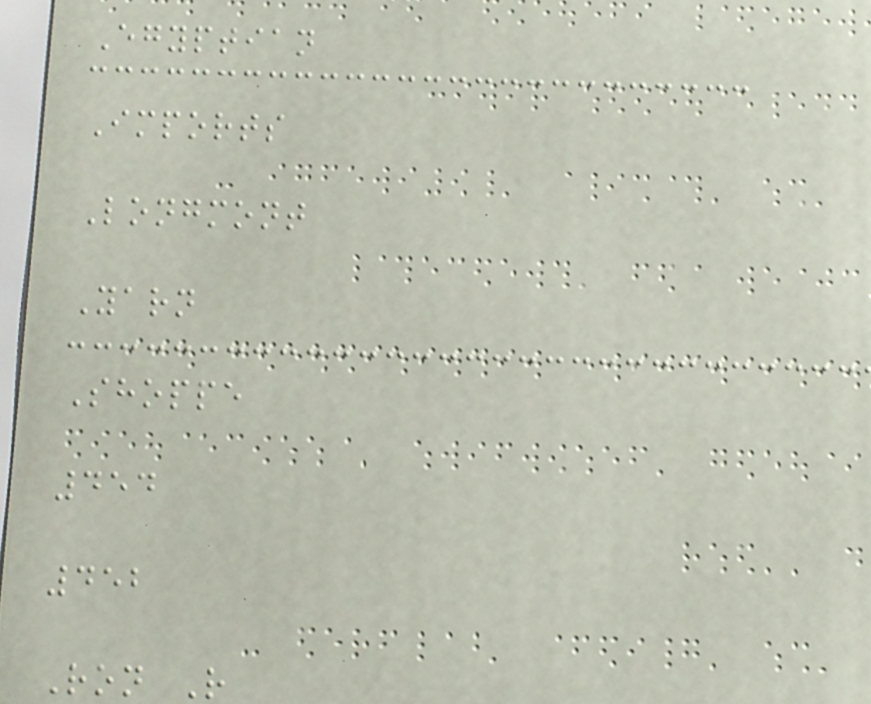Egyptian
Imports
Longmont
Yarn
Shoppe
454
452
Ron R
